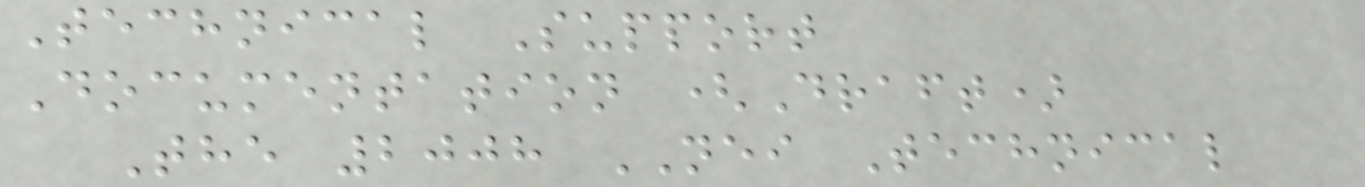Technical Support
Documentation (Draft)
The 2008 NEI Technical
